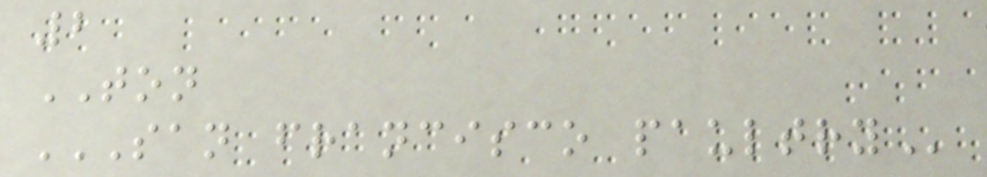2
TON
SAN FRANCISCO PAULTRY
